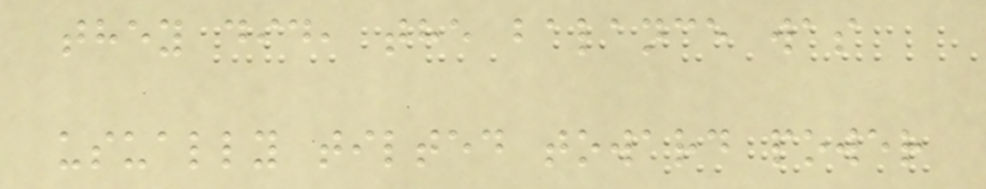they did, the balance was
usually tilted toward power
